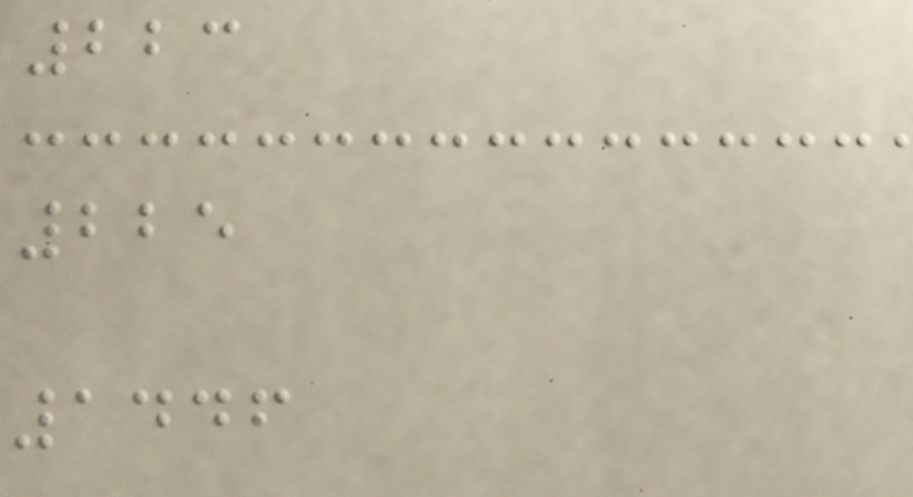223
225
1446
